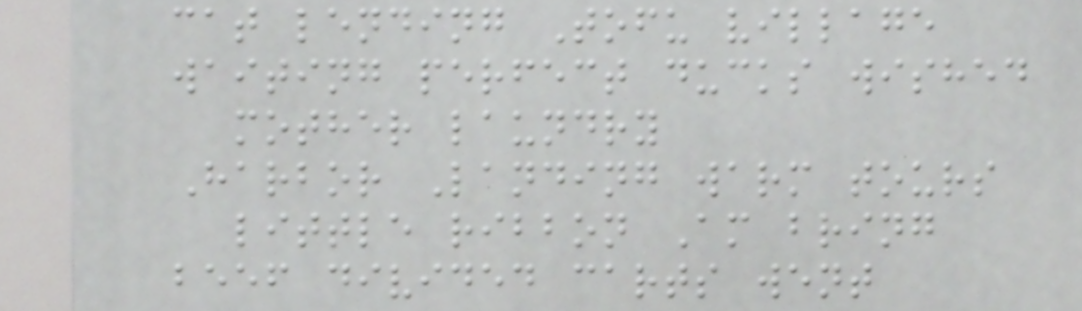cat lending Tofu village
waiting perfect ducks wished
mother laundry
Harbor Landing warm tours
little ribbon Am bring
beef divided carts went
